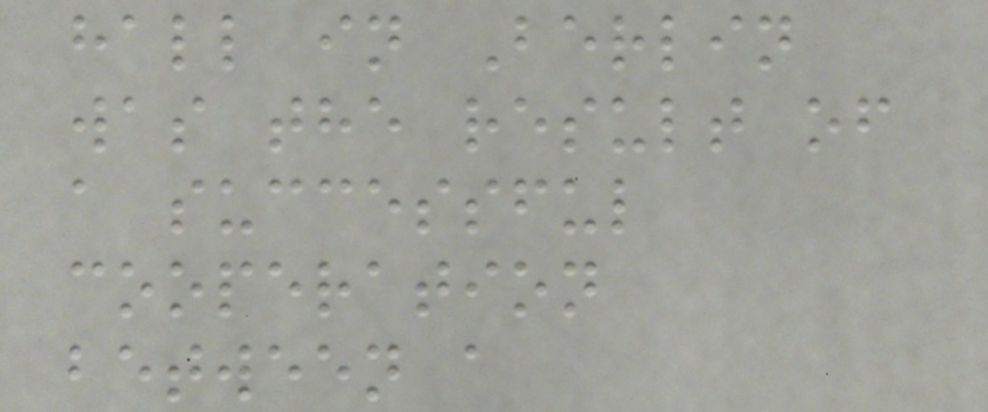hall in Berlin
was the result of
a successful
cooperation
between a
